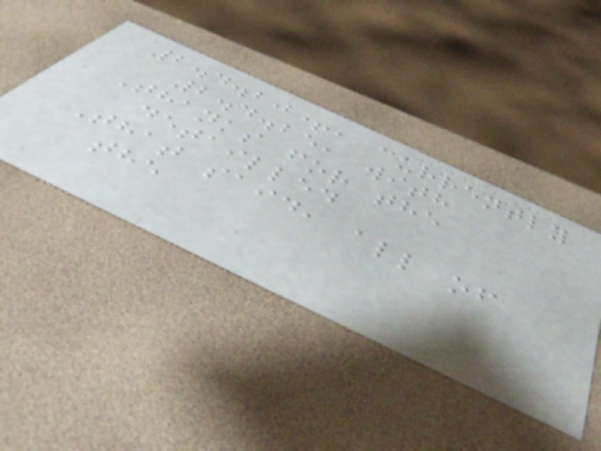2.4.20+, currently
2.4.25, with
Thanks for the
detailled
That said, all of
the
